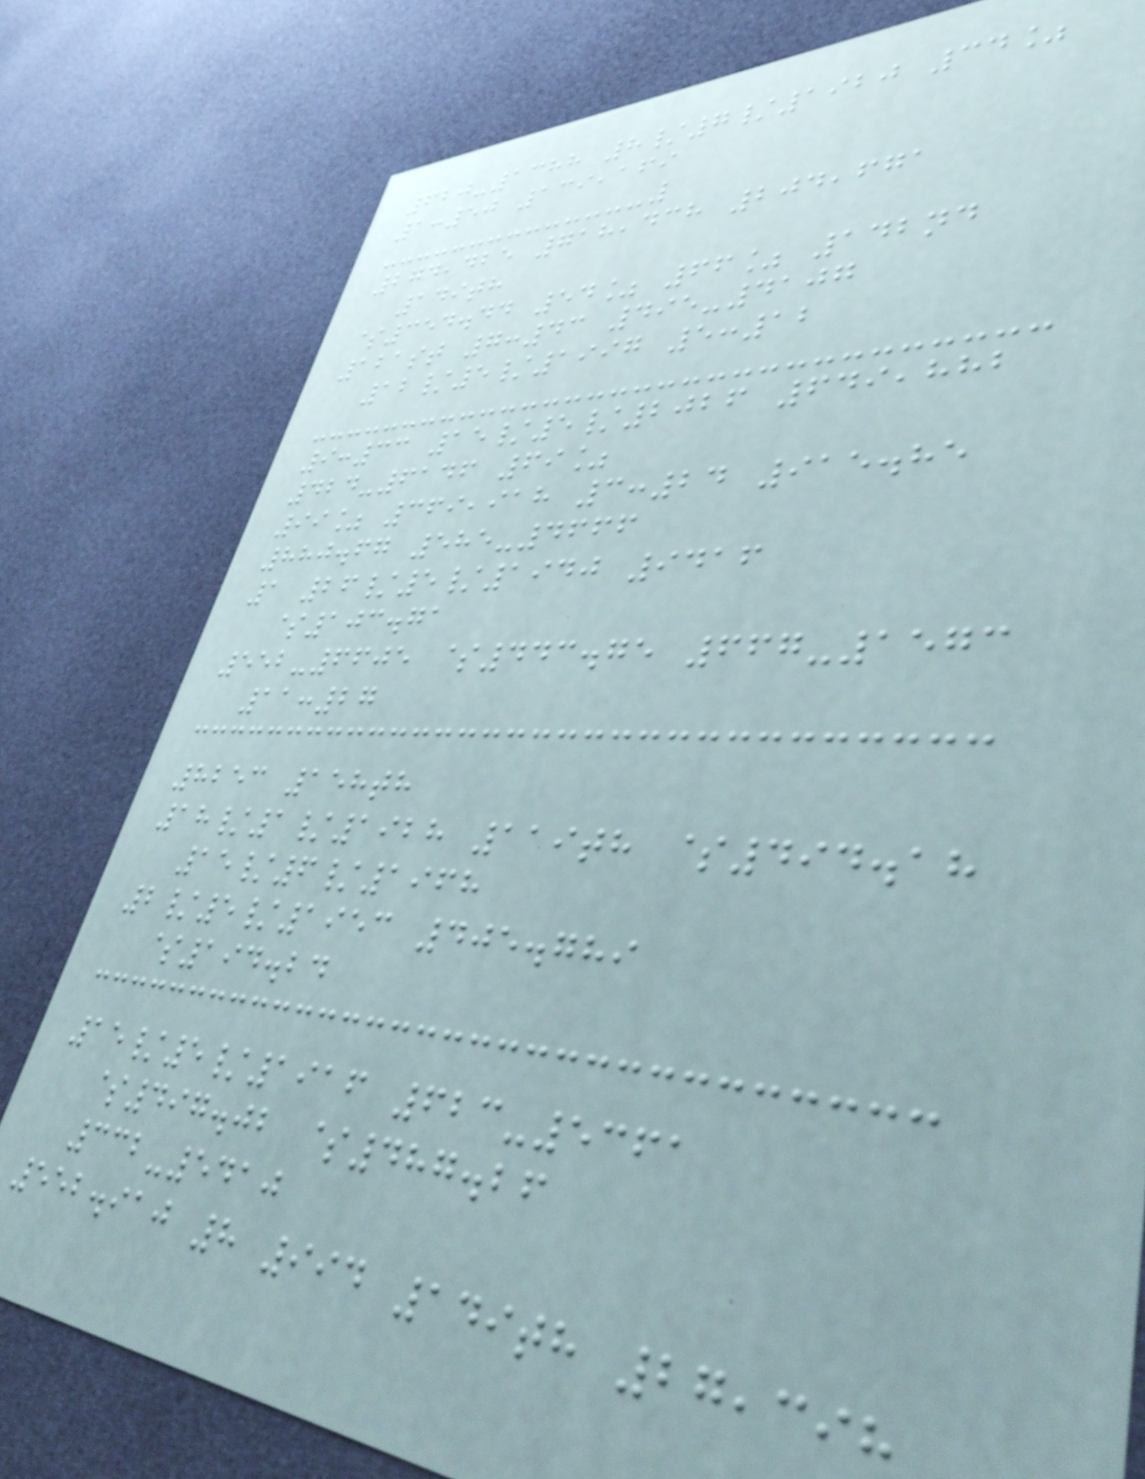620-1388 8/7/1920 34%
1:50 139,169
274,425 718,438 204,671
149th
$354.44 54% 66% 142nd
121st 7:43 495-4107
12/5/1997 5:12
9:33 15/5/2026 649,882
424-6146 69%
99% 369,918 3:24 915.85
880.67 585-4666
1 26/5/1940 9416
$103.71
552-6605 $443.75 667-1573
11:27
8253 158th
18/1/1928 119th $494.18
15/6/1968
2/5/1953 405.789
$194.24
15/5/1916 623-5361
$497.02 $487.26
332-5410
552.910 8 994 149th 27,398
